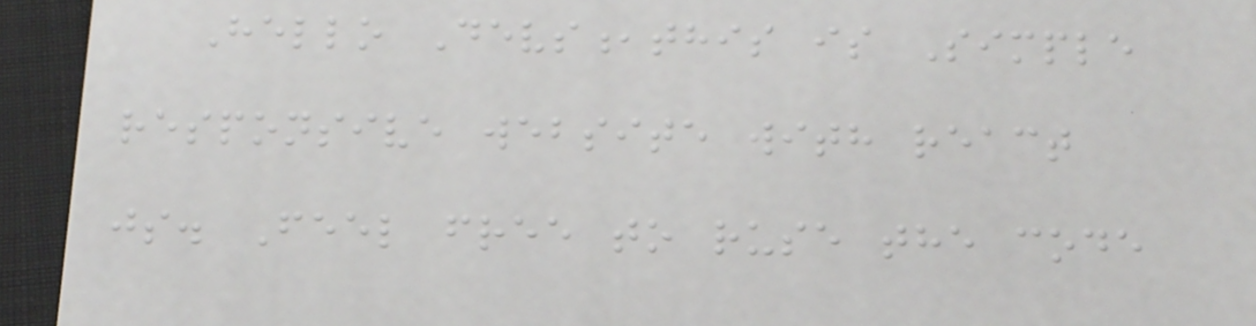Hello Devs,this is Simple
responsive website with react
js. Feel free to ruse the code
